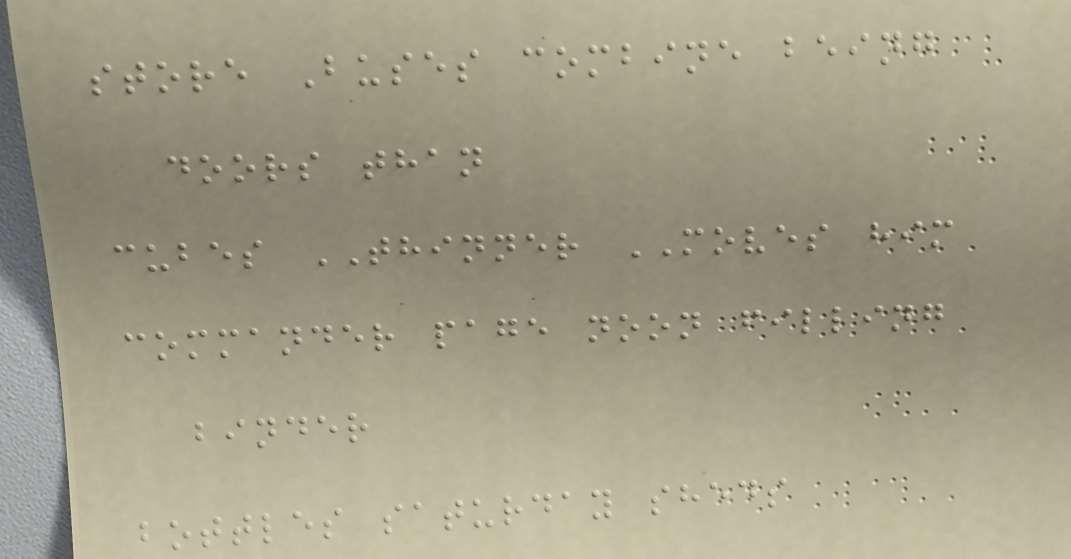store Buses combine being
doors than
cubes THINNER MOVES him
commander page noon filling
binder
bottles saturday sheds
